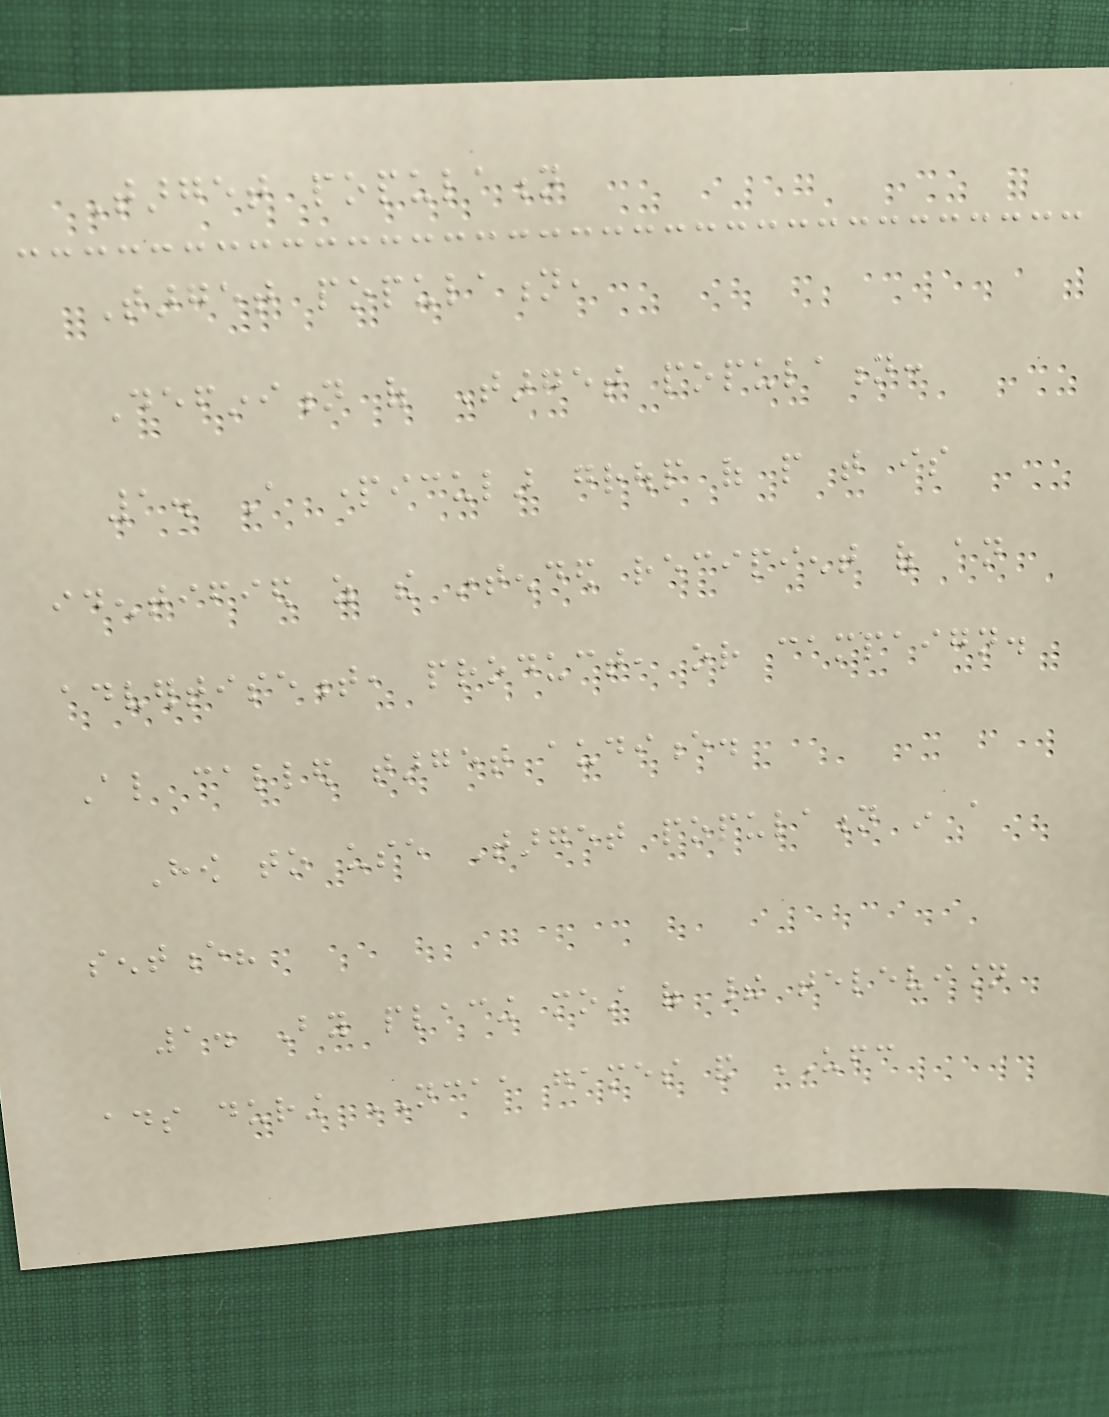Target population
Target population,
Definition of Target population:
1. A particular group of people that is
identified as the intended recipient of an
advertisement, product, or campaign.
Also called target audience.
How to use Target population in a
sentence?
1. By placing most of their television
ads during NCAA games and UFC
